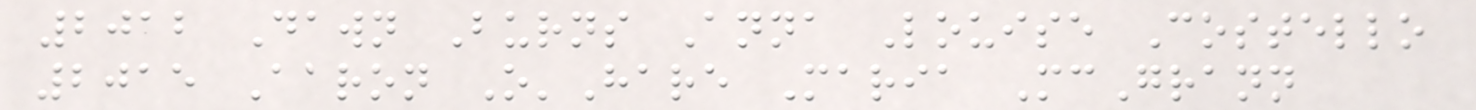2012 Dawn Burns Anna Louise Costello
2015 Aaron O'Hare Maria McGrann
